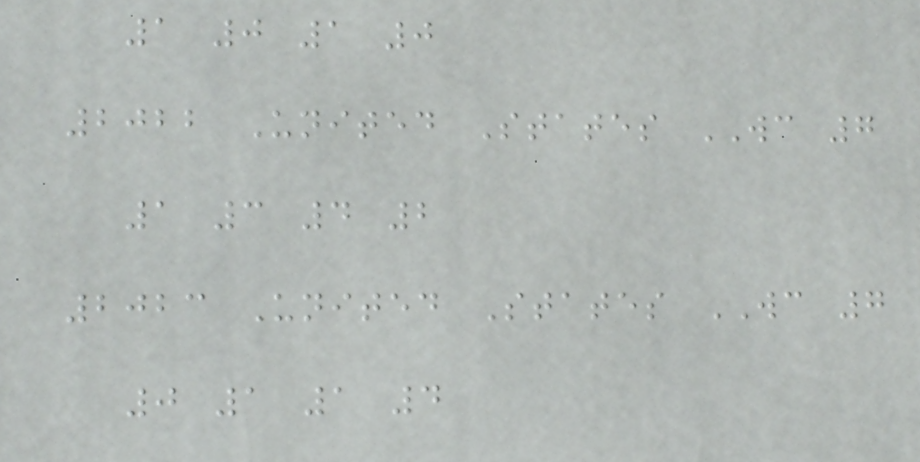1 0 1 0
2022 United States WC 7
1 3 4 2
2023 United States WC 7
0 1 1 4
